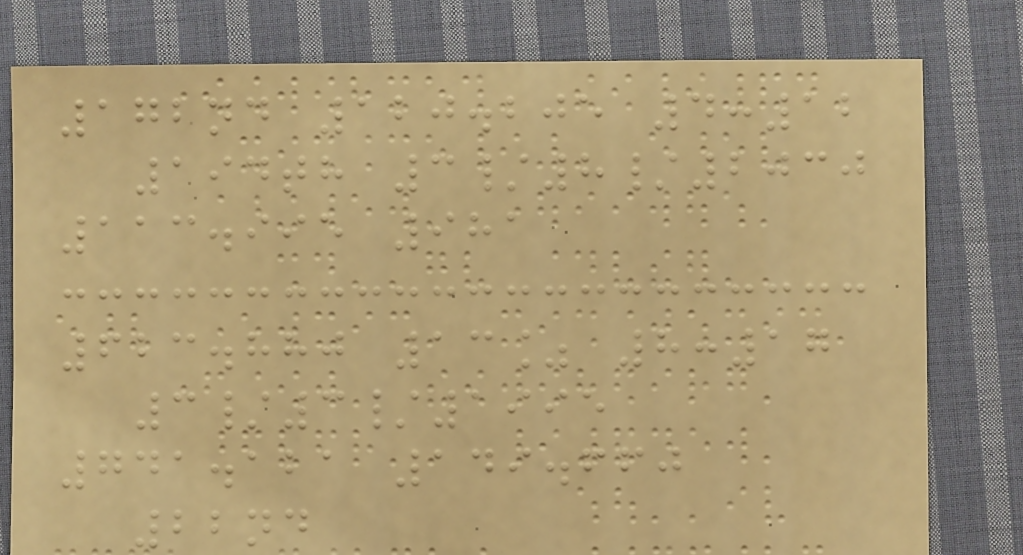172nd 120.205 4:12
194th 3/8/2030
113.995 981
623.880 13% 8:17
3/3/1995
741.121 149.660
22nd
